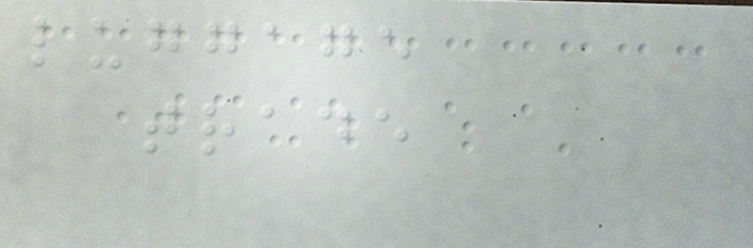luggage
trade
